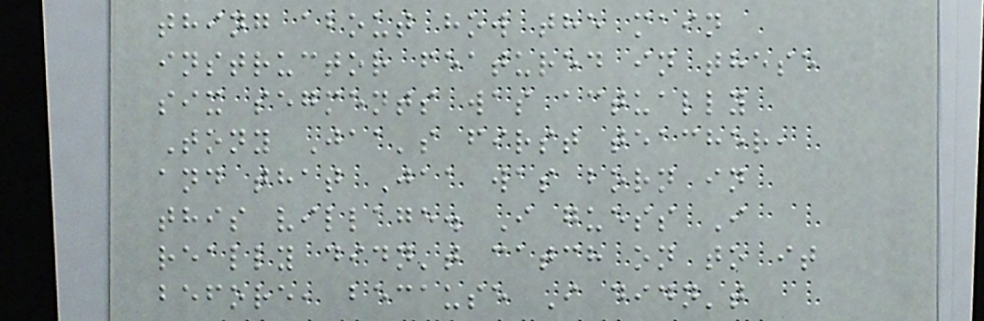thing about how the main
instructor featured in these
six segments was actually
Tony Jaa's first teacher,
and that Jaa was born in
this village. I guess I
really didn't catch on to it
before, because I didn't
